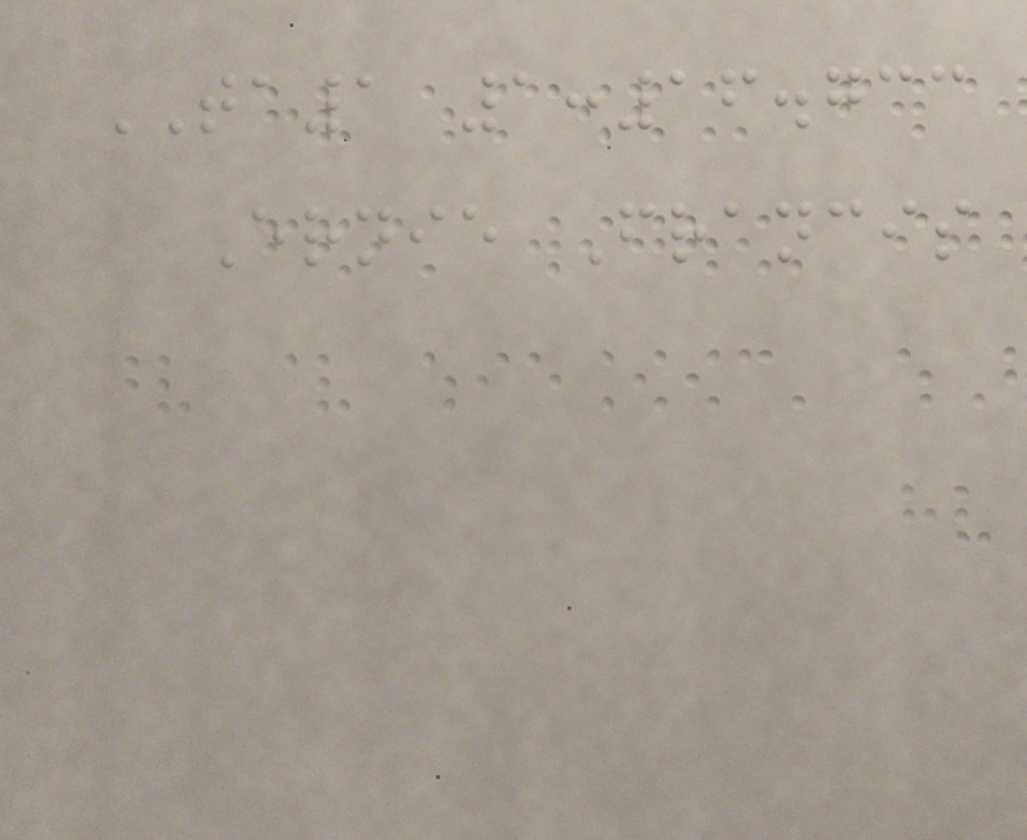TA1 1:16.733
Ernie Francis
